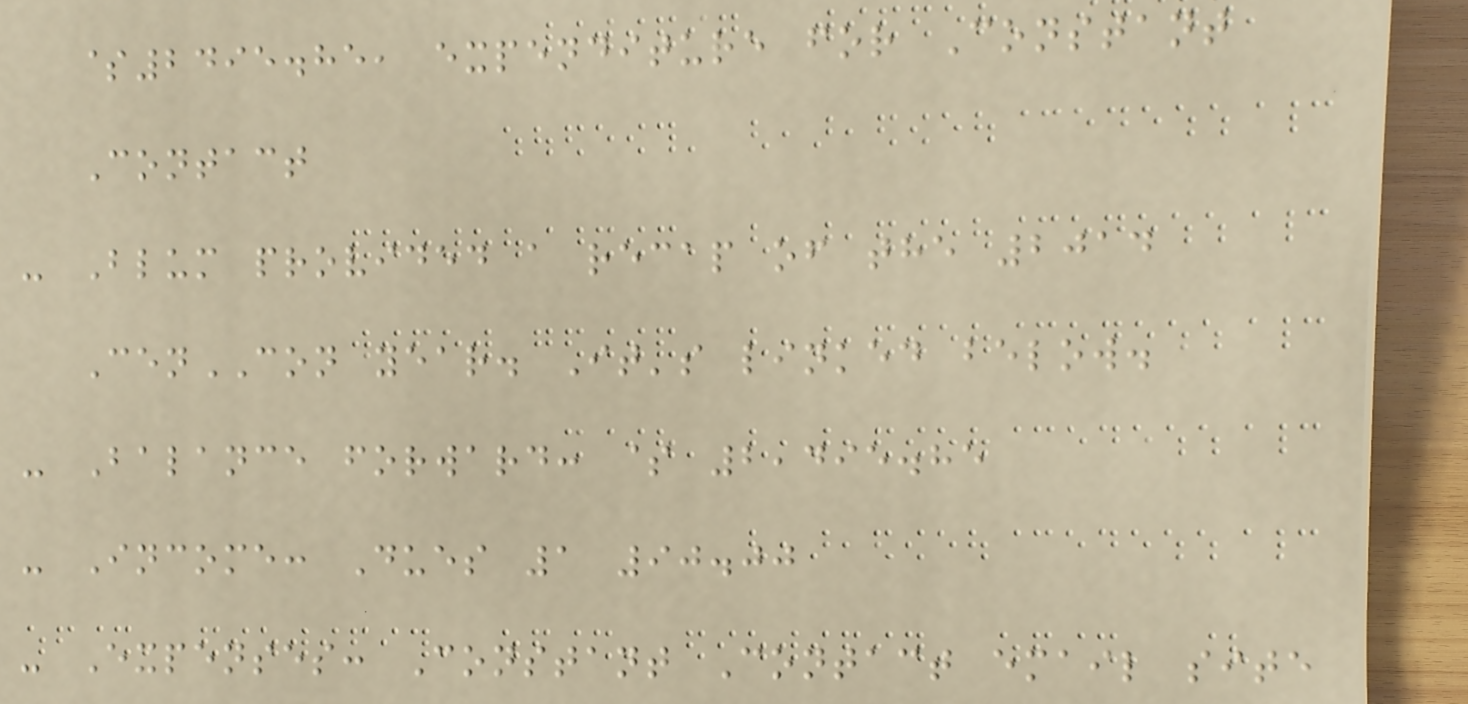$2495.85, expenditure for Constant
Contact
- Blum provided a recap of the 2014
CenCON year. It's linked below.
- Balance forward: $ 2,495.85
- Income: Dues 1 90.00
- Expenses: Constant Contact email site
